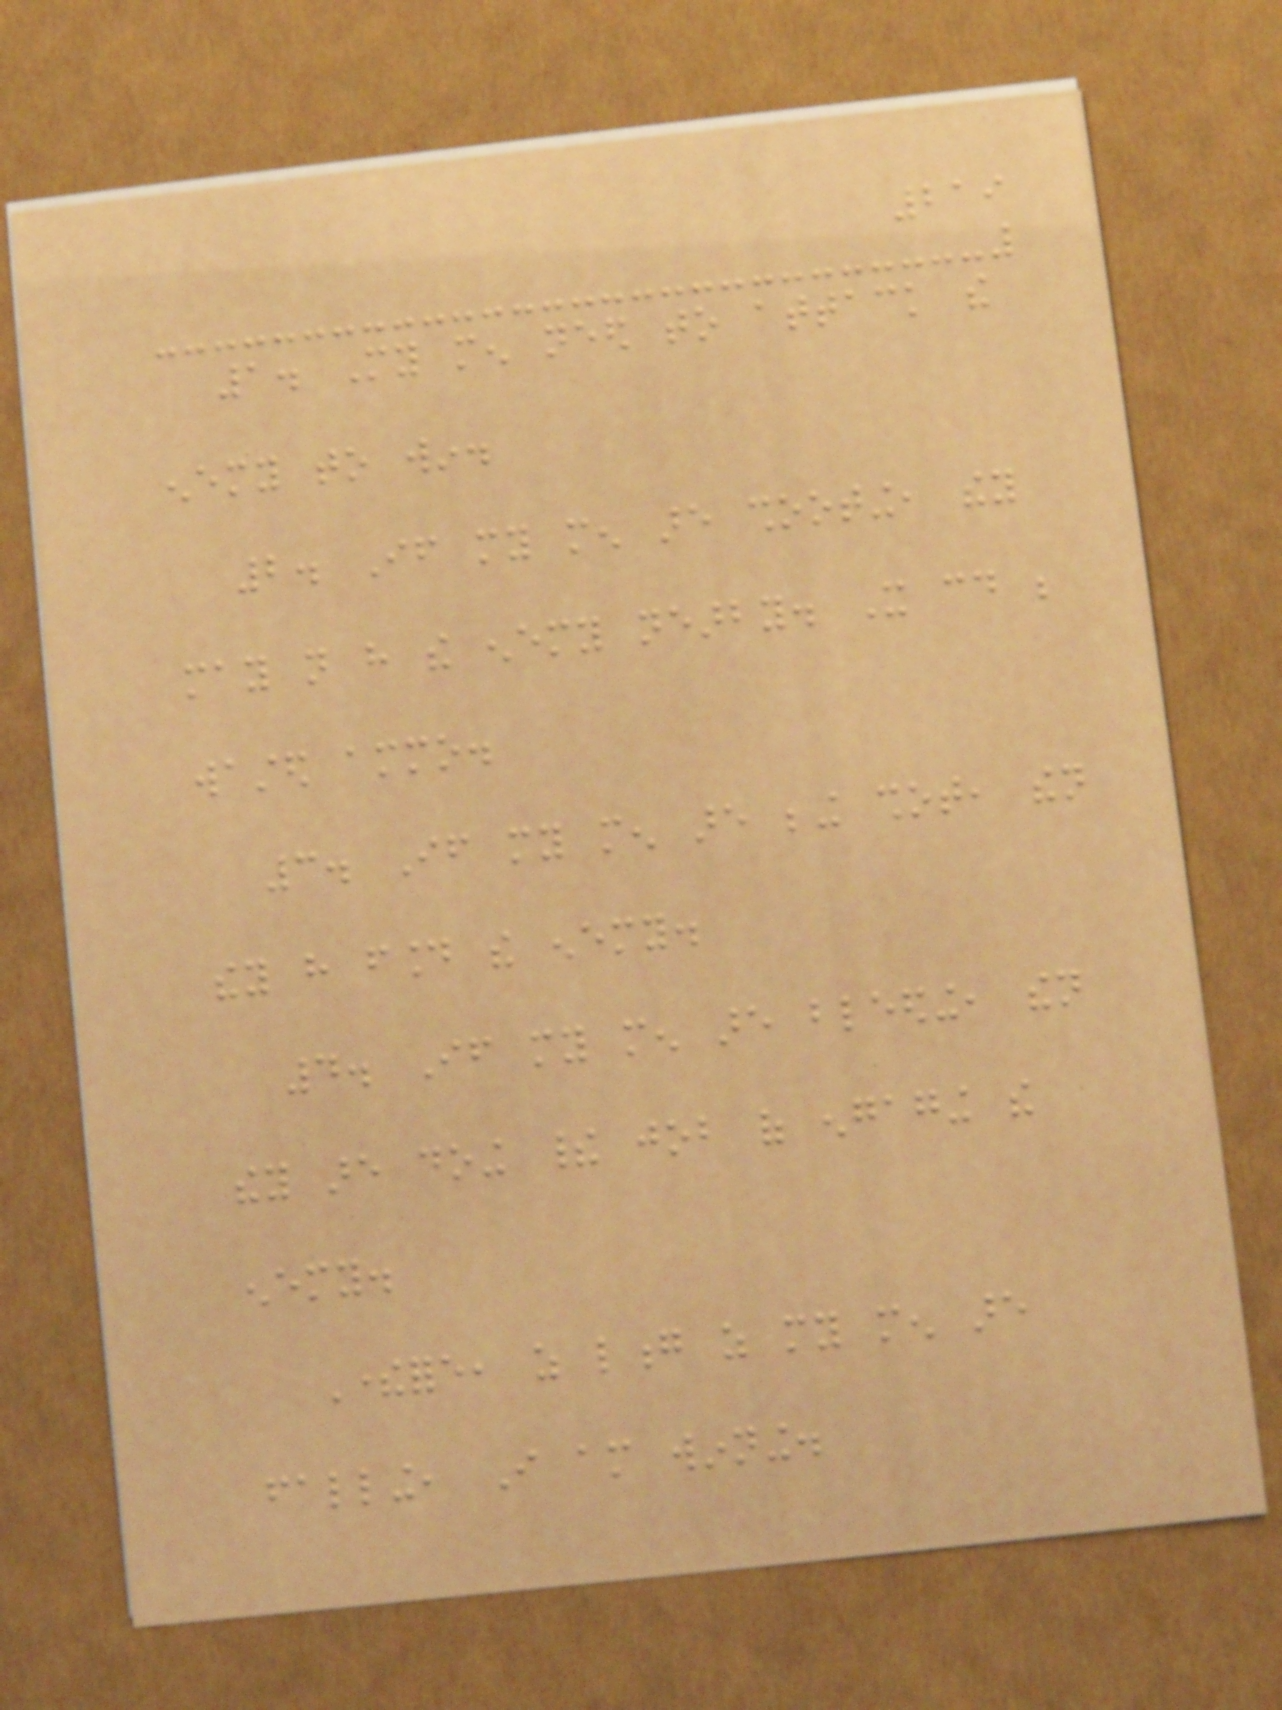219
1. My men need to attack the
enemy to win.
2. If my men are shooting, they
may not have the enemy nearby. It could be
wasted ammo.
3. If my men are being shot, then
they have found the enemy.
4. If my men are bleeding, then
they are doing their job of engaging the
enemy.
Therefore, as long as my men are
falling, I am winning.
